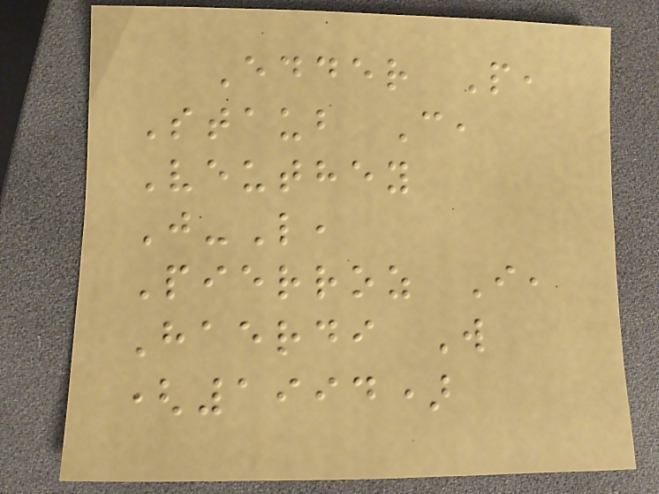Edder P,
Staub C,
Veuthey
J-L,
Pierroz I,
Haerdi W
(1994)
